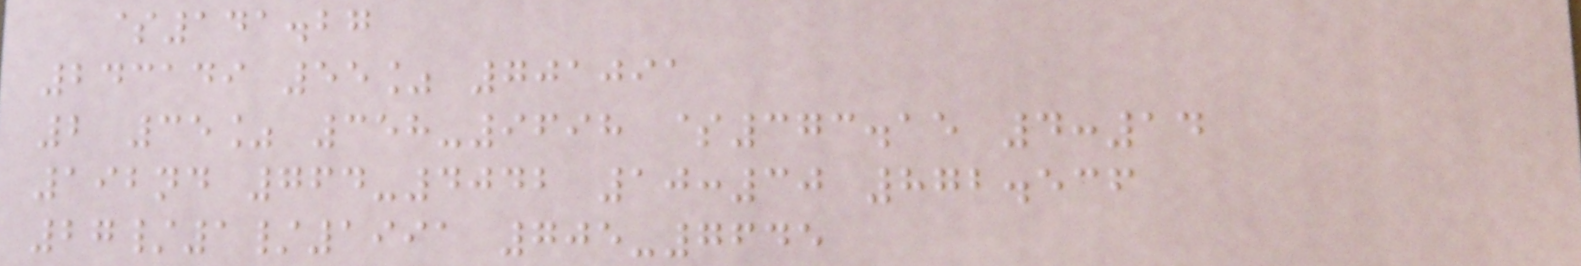$141.27
243149 55% 701091
2 35% 358-9698 $373.15 4:14
192nd 764-4042 10:30 872.536
27/1/1991 705-7645
